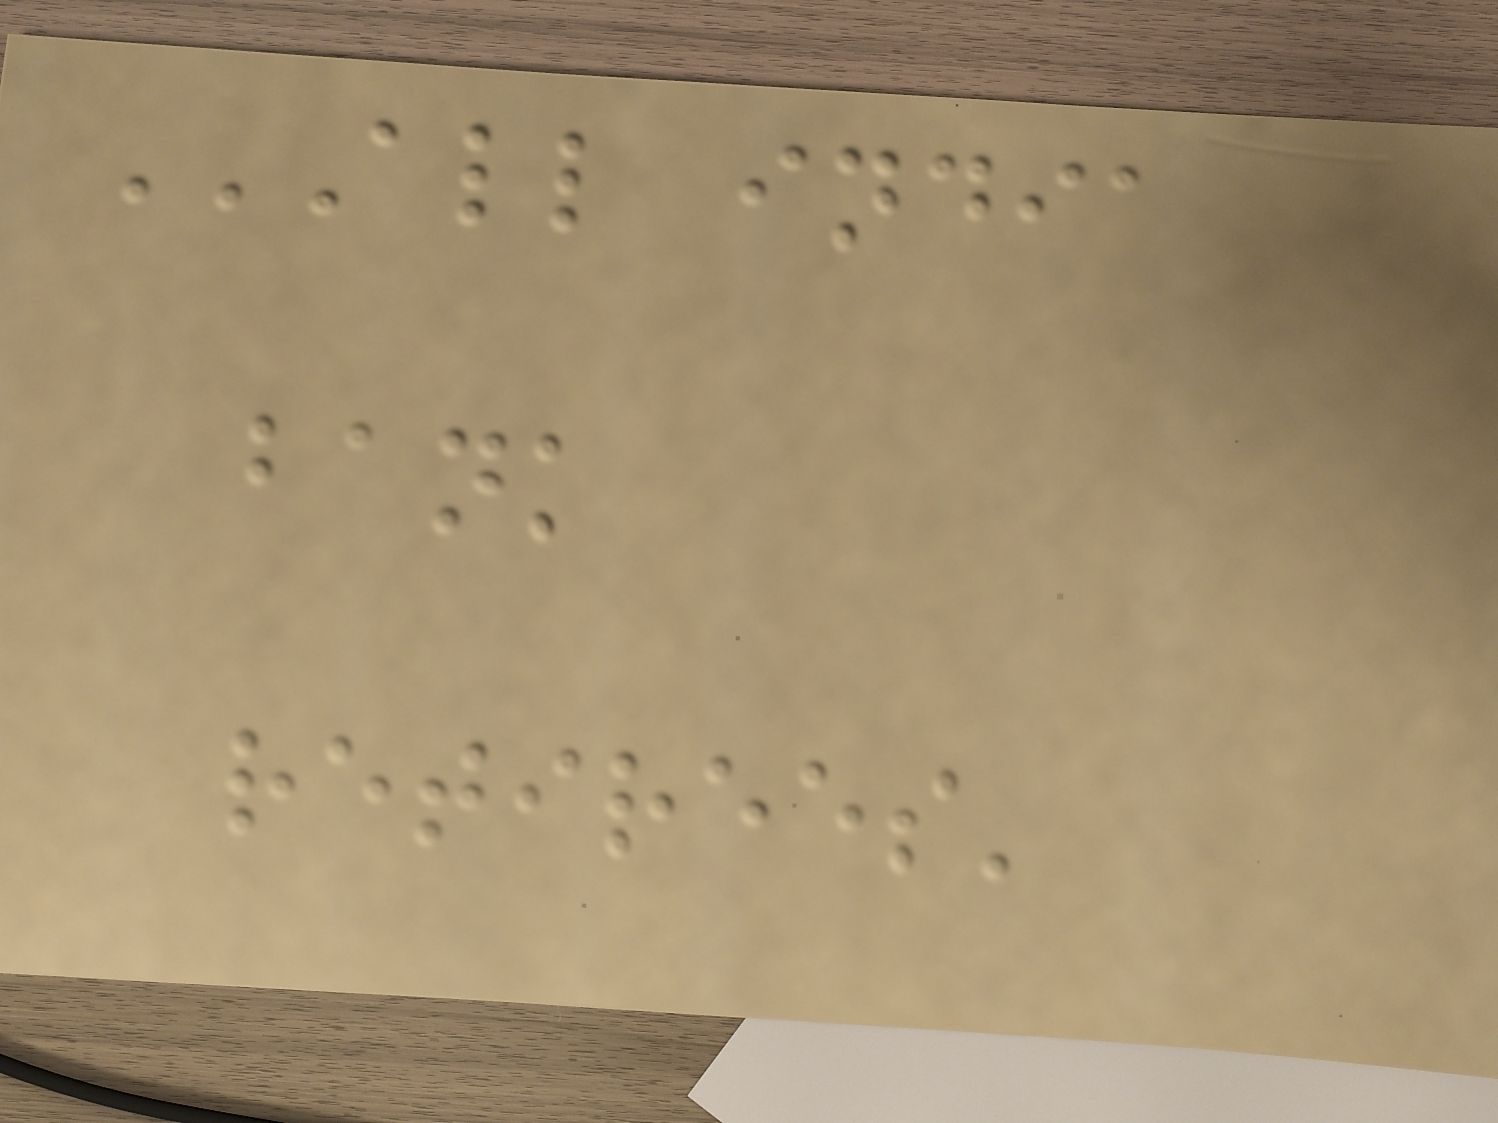ALL INDIA
BANK
RETIREES'
